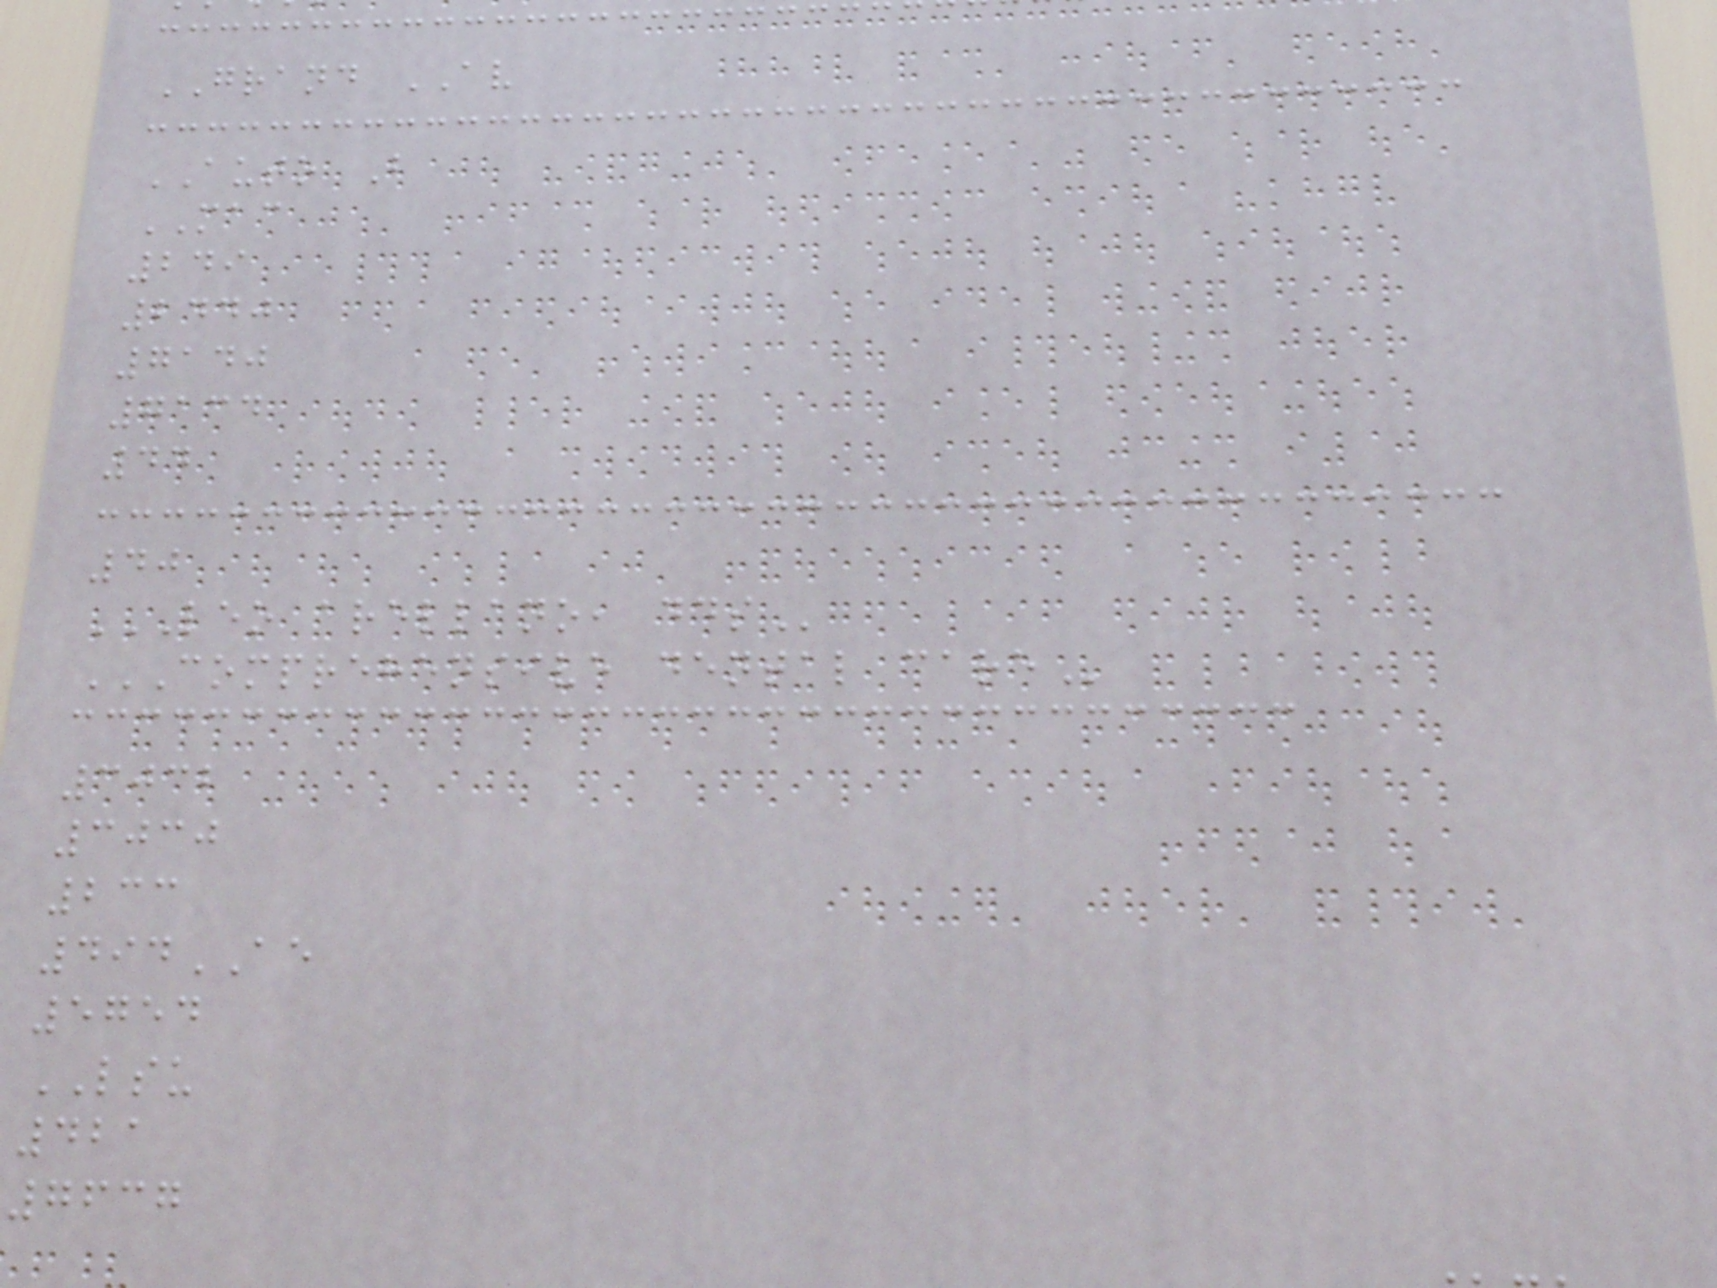GRAND AV
AUTO B
MAC
249
2440
7140
7134
44
40
LEO ARELLANO, DDS
COMPREHENSIVE DENTAL CARE
3032
3030
233
494AE
5754
LSU
421
7637
